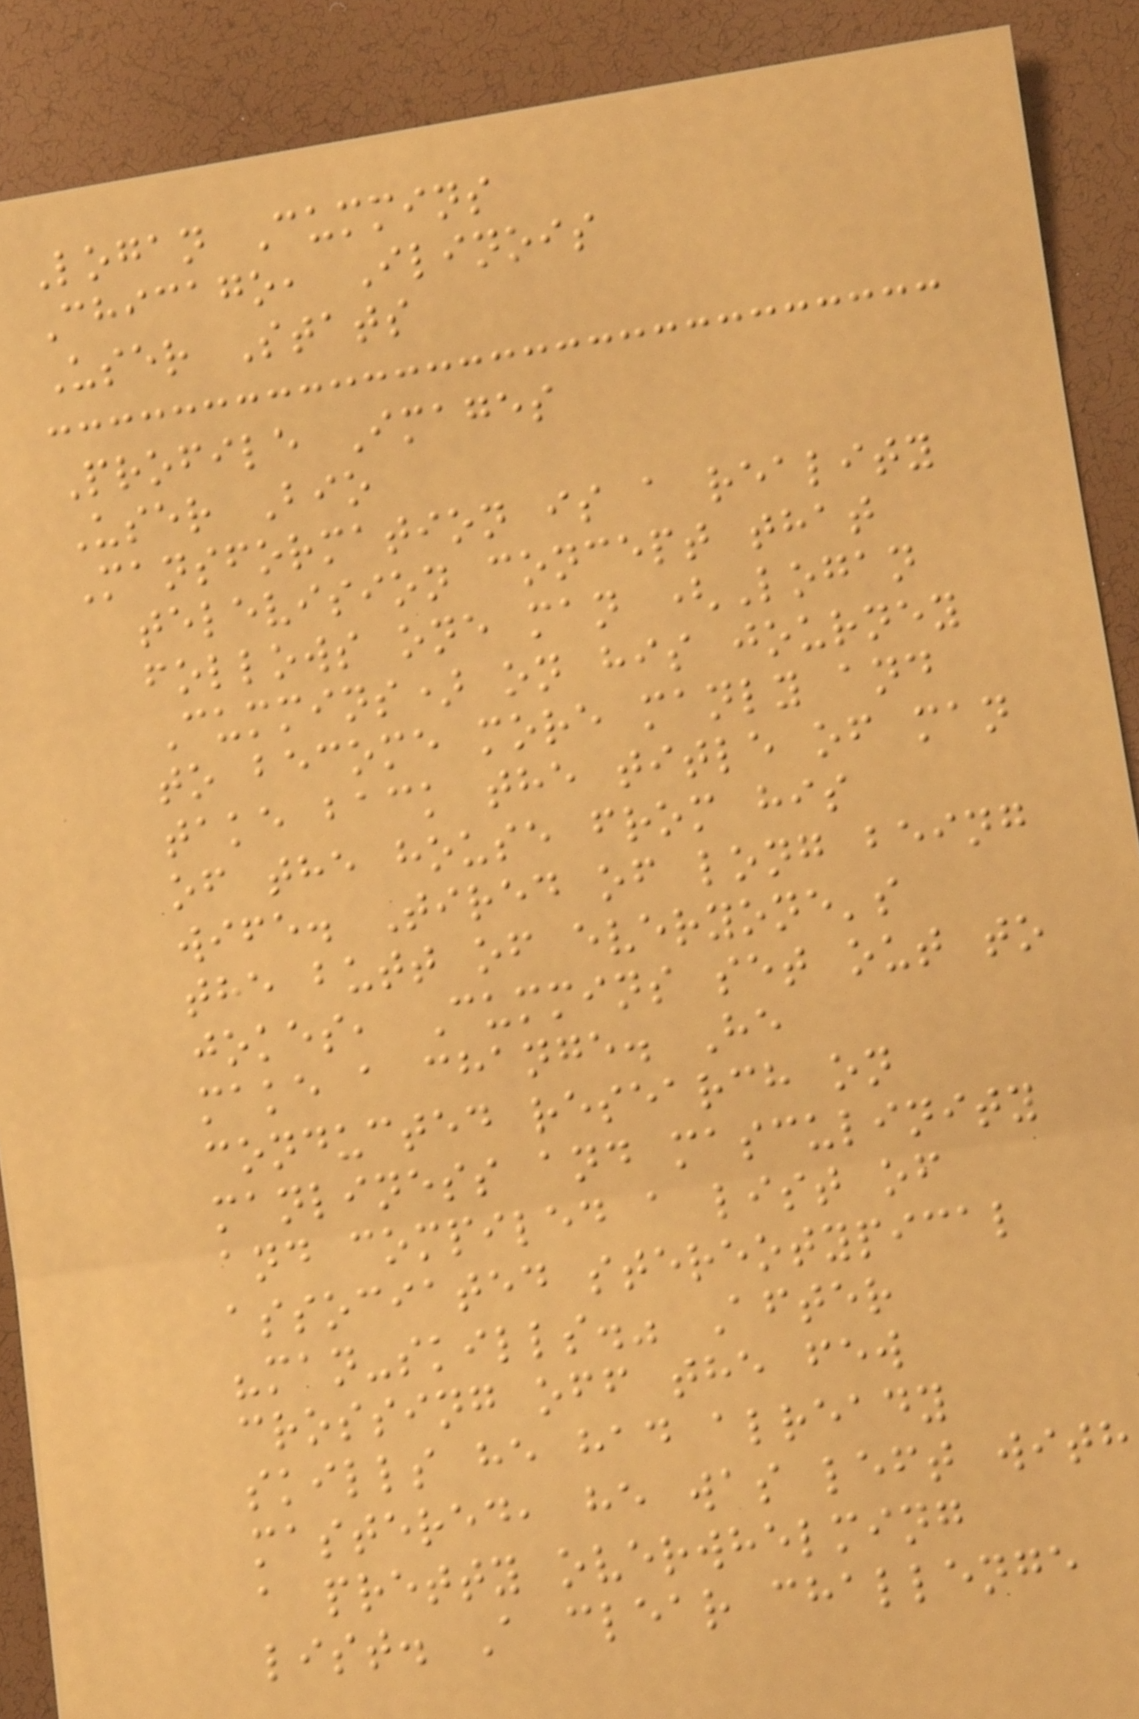Logan Cummins
Chicago, Ilinois
User Stats
Profile Images
User Bio
Mansformation is a reality
television concept that
follows one man (Logan
Cummins) on his journey
to become more manly and
take back the title of man
of the house from his
wife. Tired of long being
the butt of everyone's
jokes, Cummins set out to
make a change. He
conducted research on
manliness and masculinity
and compiled a list of
associated stereotypical
"man-skills." After
crossing off the few
skills he had already
mastered, he was left with
a pretty overwhelming
list. A clear challenge
